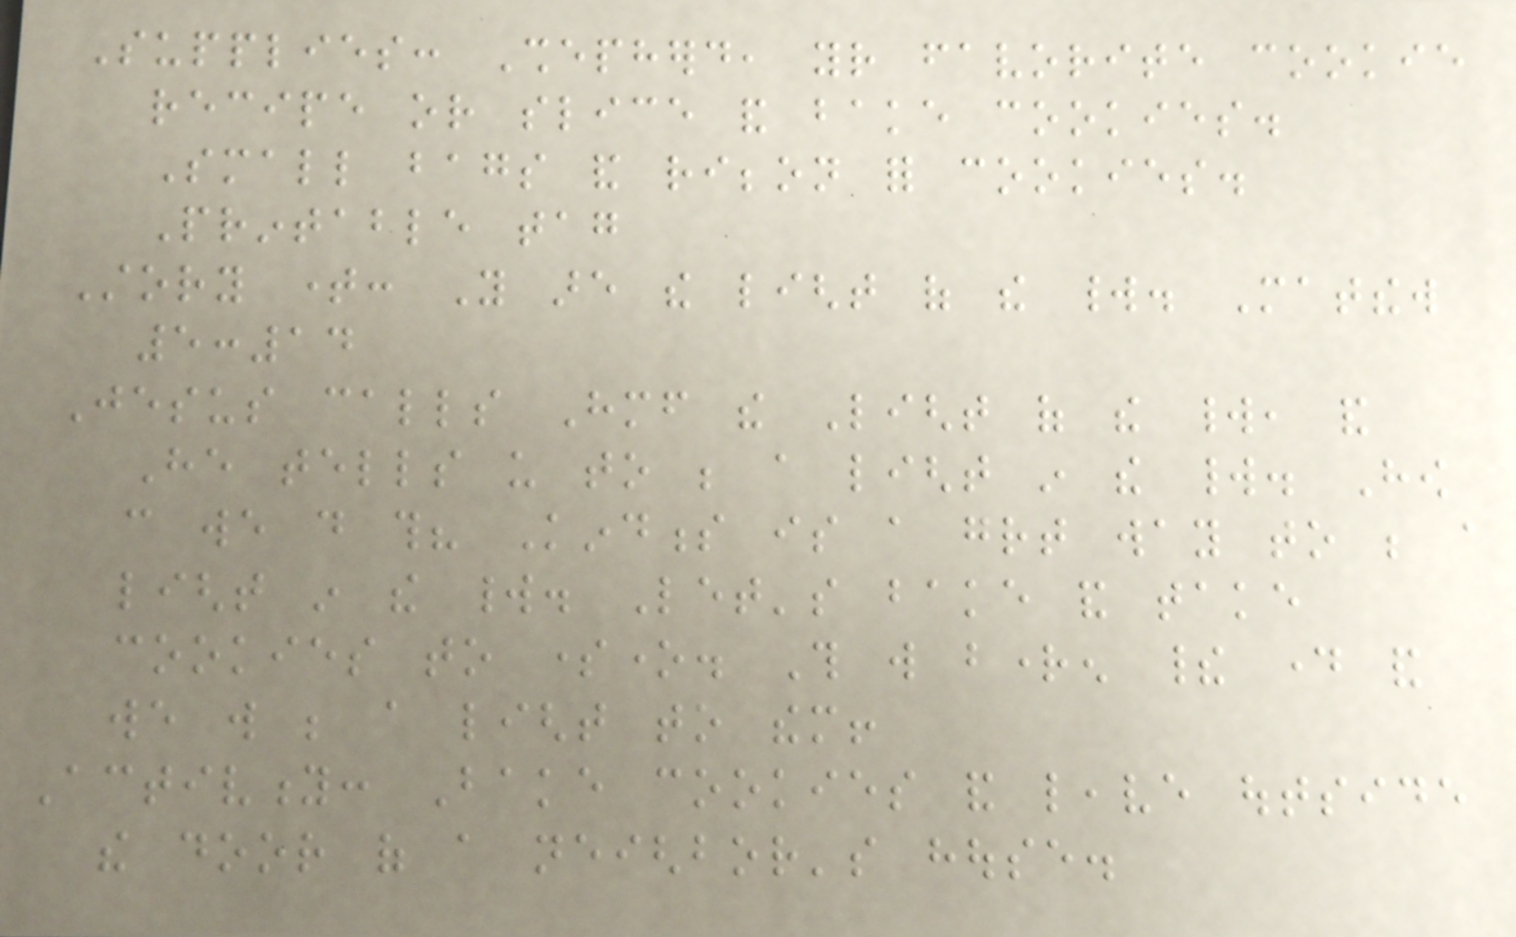Supplies: Shepherd, your favorite cookie
recipe or slice and bake cookies.
Small bags and ribbon for cookies.
Printable tag
Story time: You are the light of the world. Matthew
5:14
Jesus calls Himself the Light of the world, and
He tells us to be a light in the world. How
can we do this? Kindness is a great way to be a
light in the world. Let's bake and take
cookies to someone. This will brighten their day and
we will be a light to them!
Activity: Bake cookies and leave outside
the door of a neighbor's house.
